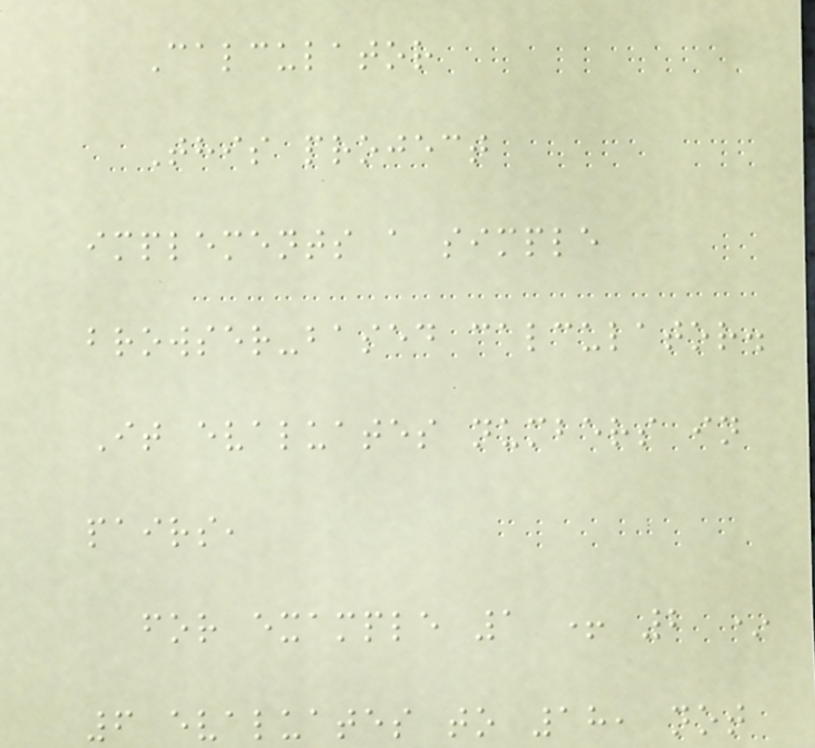Calculator
This project
implements a simple
browser-based calculator.
It evaluates numbers in
pairs,
for example 1 + 2 *
6 evaluates to 18, not
